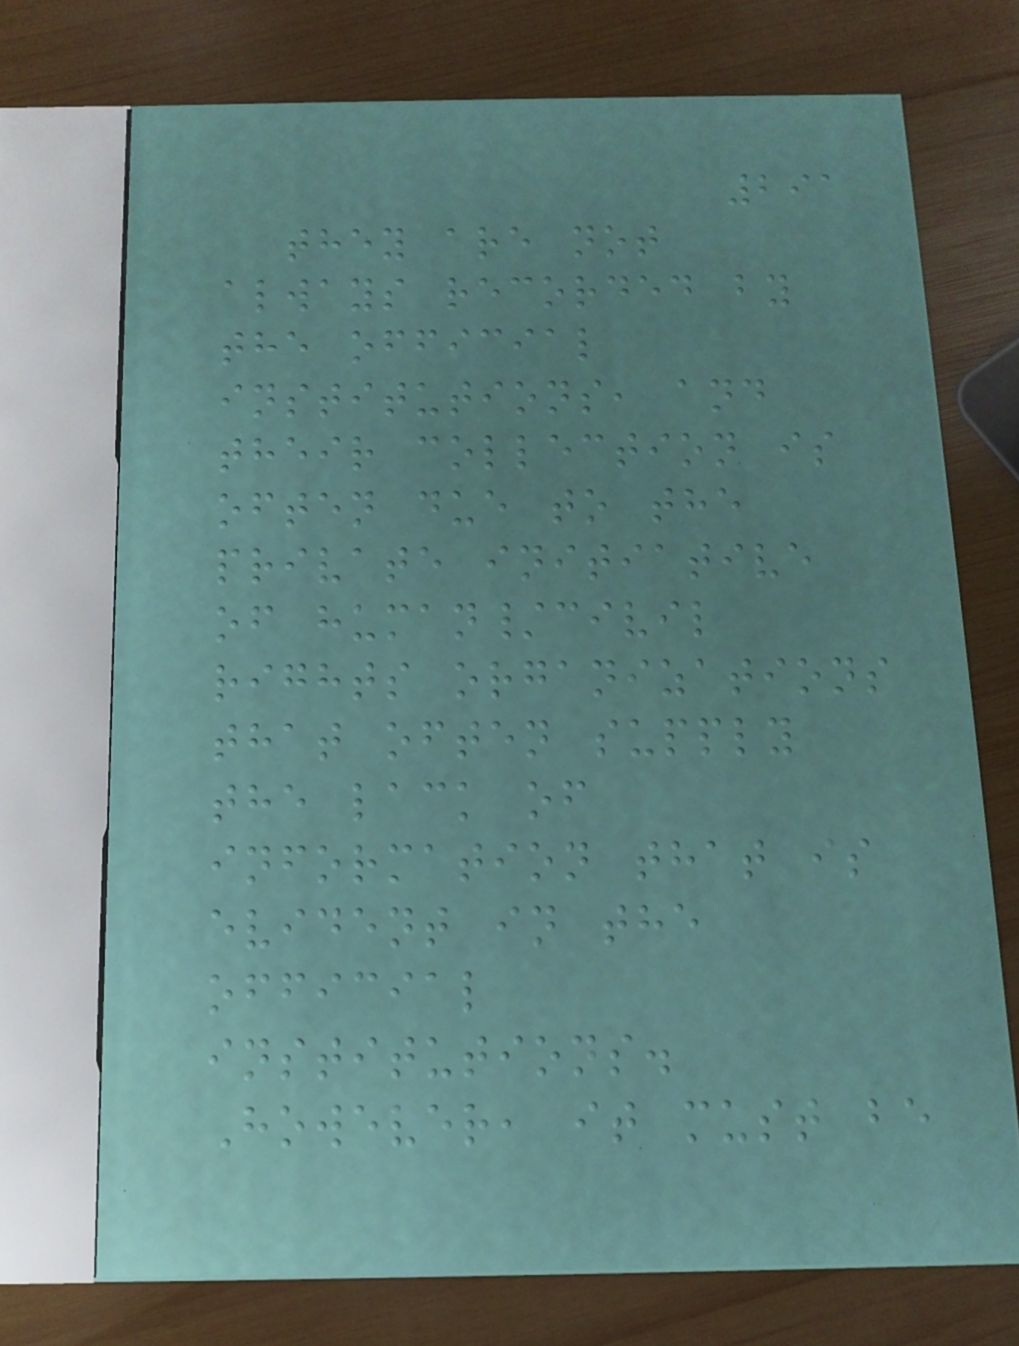291
they are not
always recorded by
the official
institutions, and
their collection is
often due to the
private initiative
of human/civil
rights organizations
that often supply
the lack of
information that is
evident in the
official
institutions.
However, it must be
